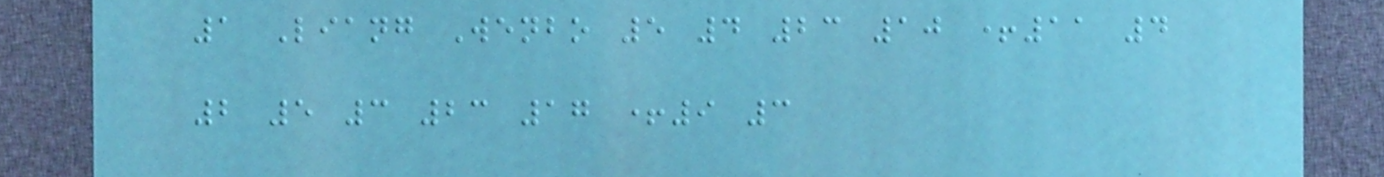1 Liang Wenbo 5 4 23 10 +11 4
2 5 3 23 17 +9 3
